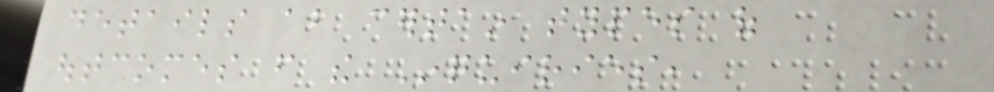details about certain types of
outcomes from the Inquiries,
